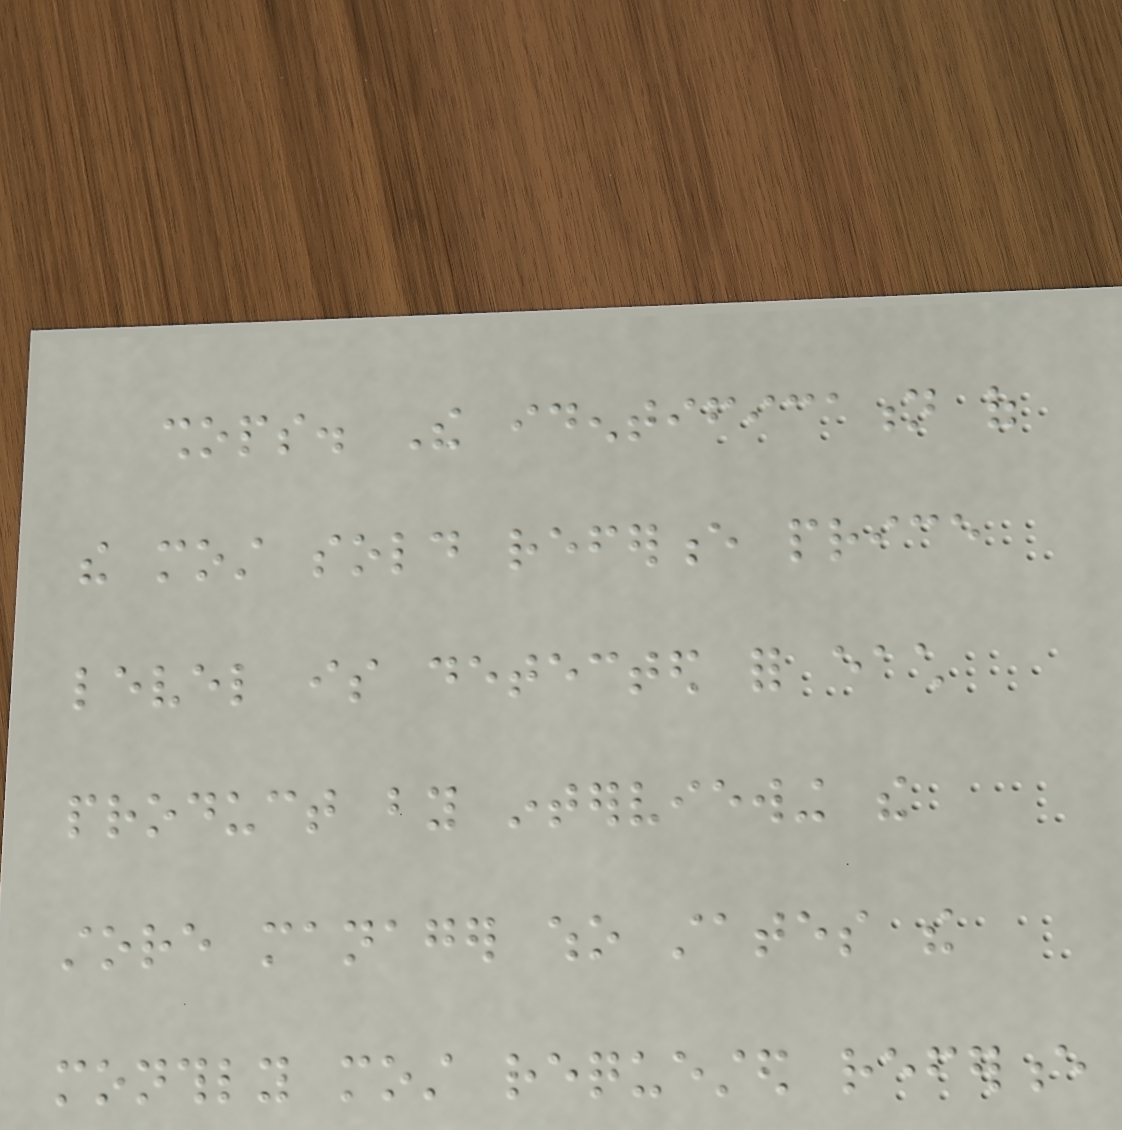shops. The identification of
the most sold reference price
level is detected for each
product by interviewing the
store manager who states the
monthly most requested reference
